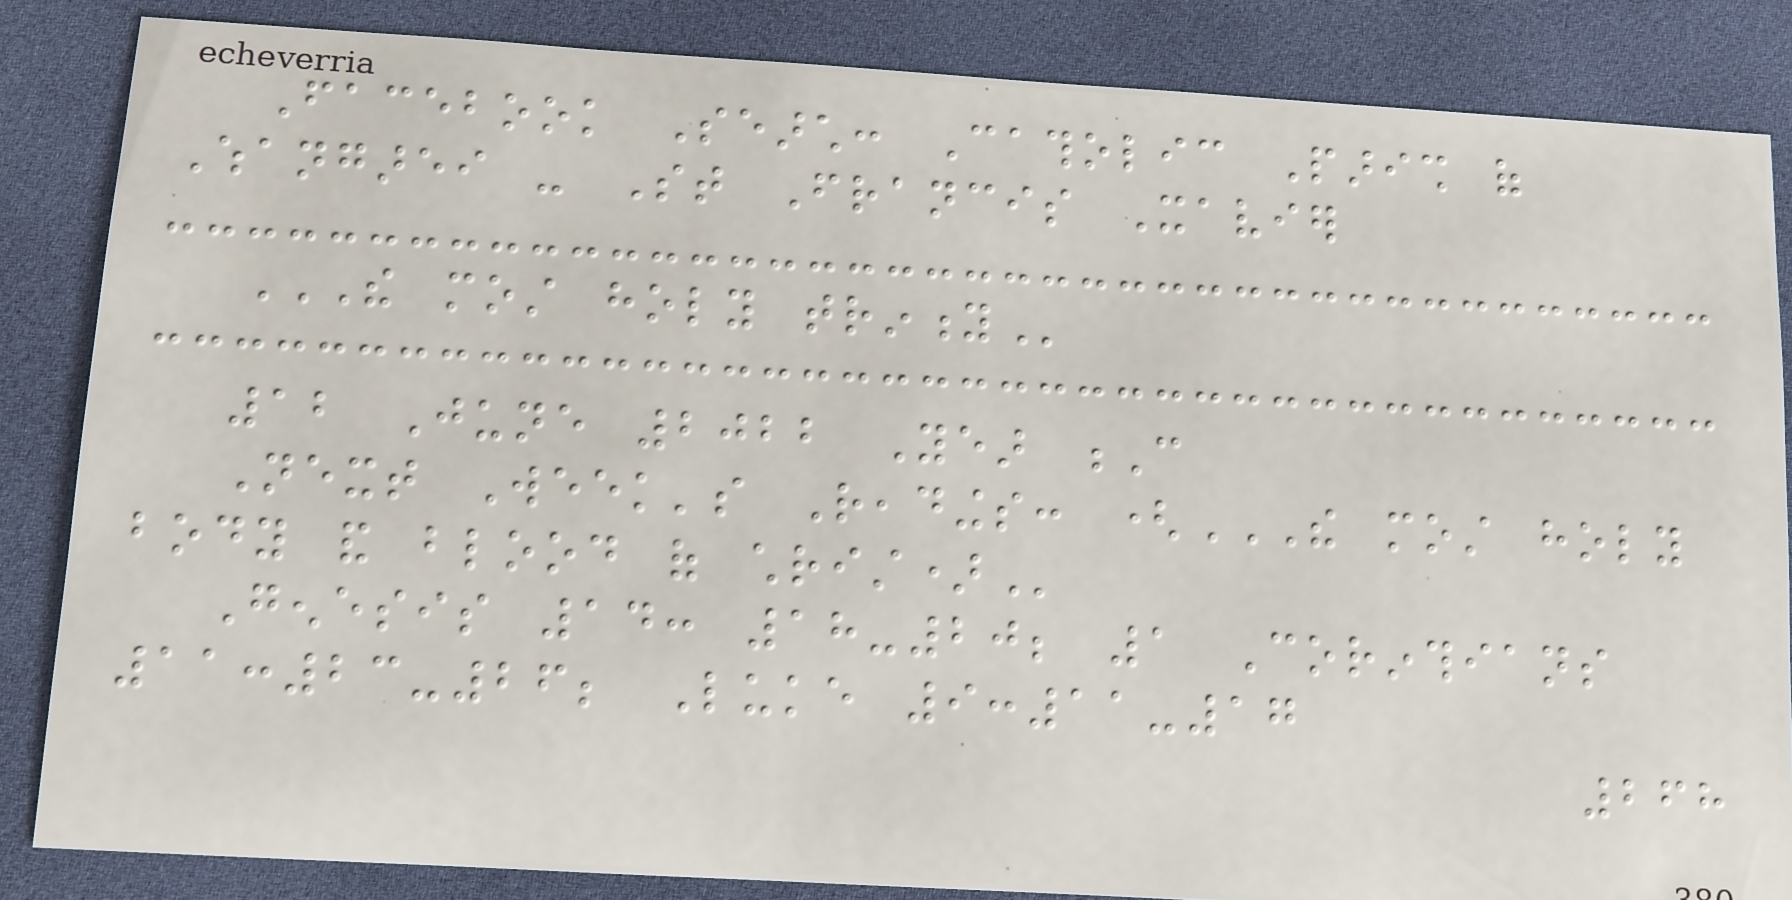Facebook Search: Catholic Parish of
Whangarei - St Francis Xavier
THE MOST HOLY TRINITY
12 June 2022 Year C
Next Week's Readings: (THE MOST HOLY
BODY AND BLOOD OF CHRIST)
Genesis 14: 18-20; 1 Corinthians
11:23-26; Luke 9:11-17
268
